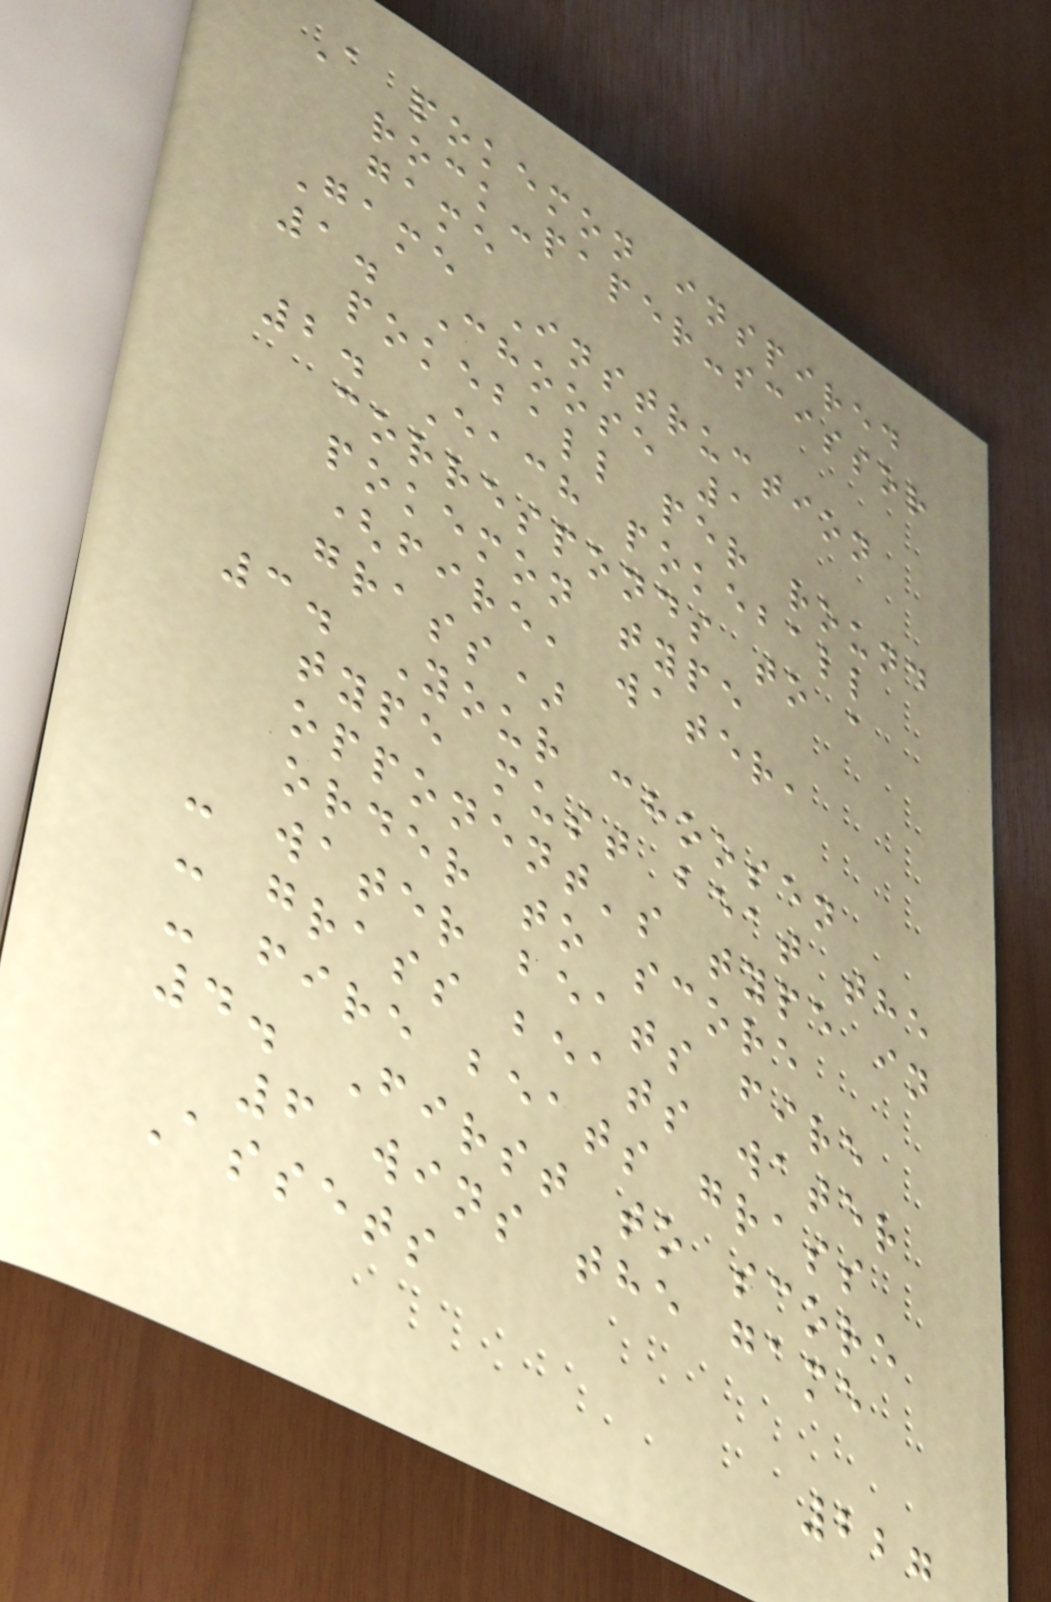A pokemon inspired
rock-paper-scissor
game
Game Instruction
1. Choose 1
pokeball per round
2. Each pokeball
corresponds to a
pokemon type
(fire, water,
grass)
3. Your choosen
type must beat the
opponent's type in
order to score
- water beats fire
- grass beats water
- fire beats grass
4. First to score
6 wins the game
Assets
227
